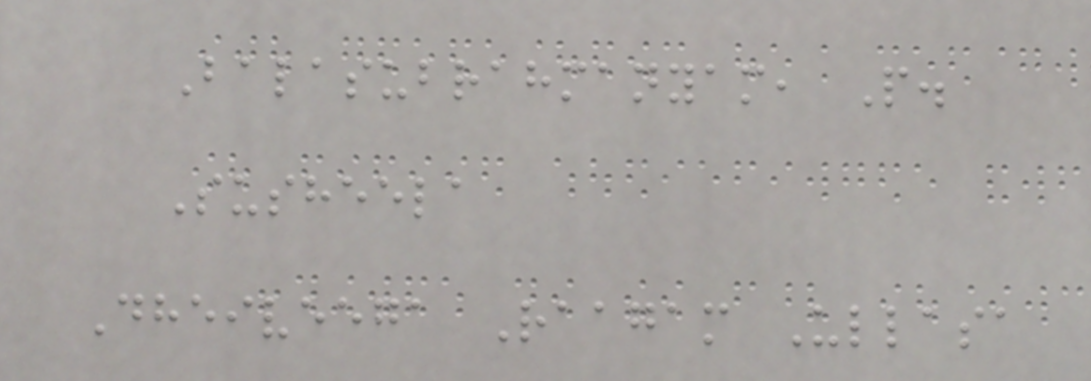Balasubrahmanyam, P.
Susheela
Dheiveega Raagam Ullasa
